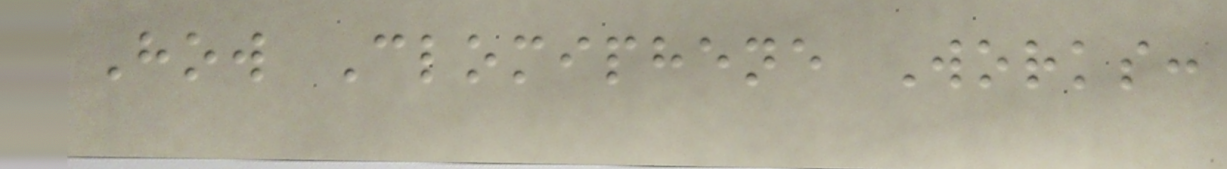How Clomiphene Works:
